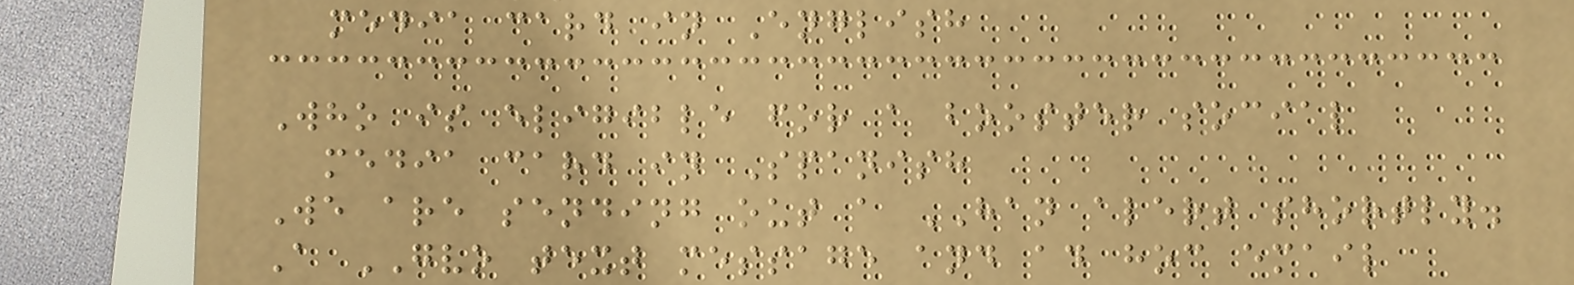media card in English
Who is eligible for a booster social
media card in Spanish
We are sending out a HAN alert shortly.
A GVO text message and ad hoc email
